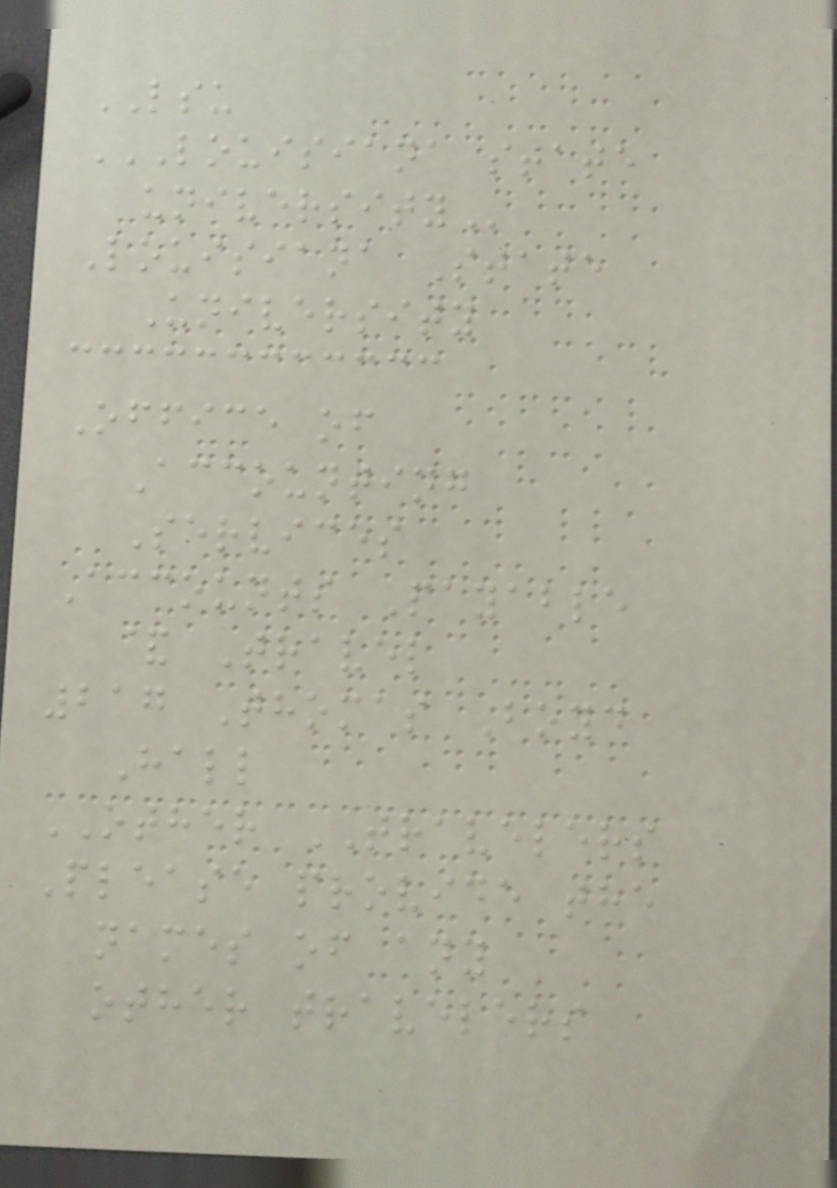LSU
LOUISIANA STATE
UNIVERSITY
Louisiana State
University
Office of
Accounting
Services
Accounts Payable
& Travel
217 Thomas Boyd
Hall
OTHER TRAVELERS
Please provide the
names of any
other travelers
